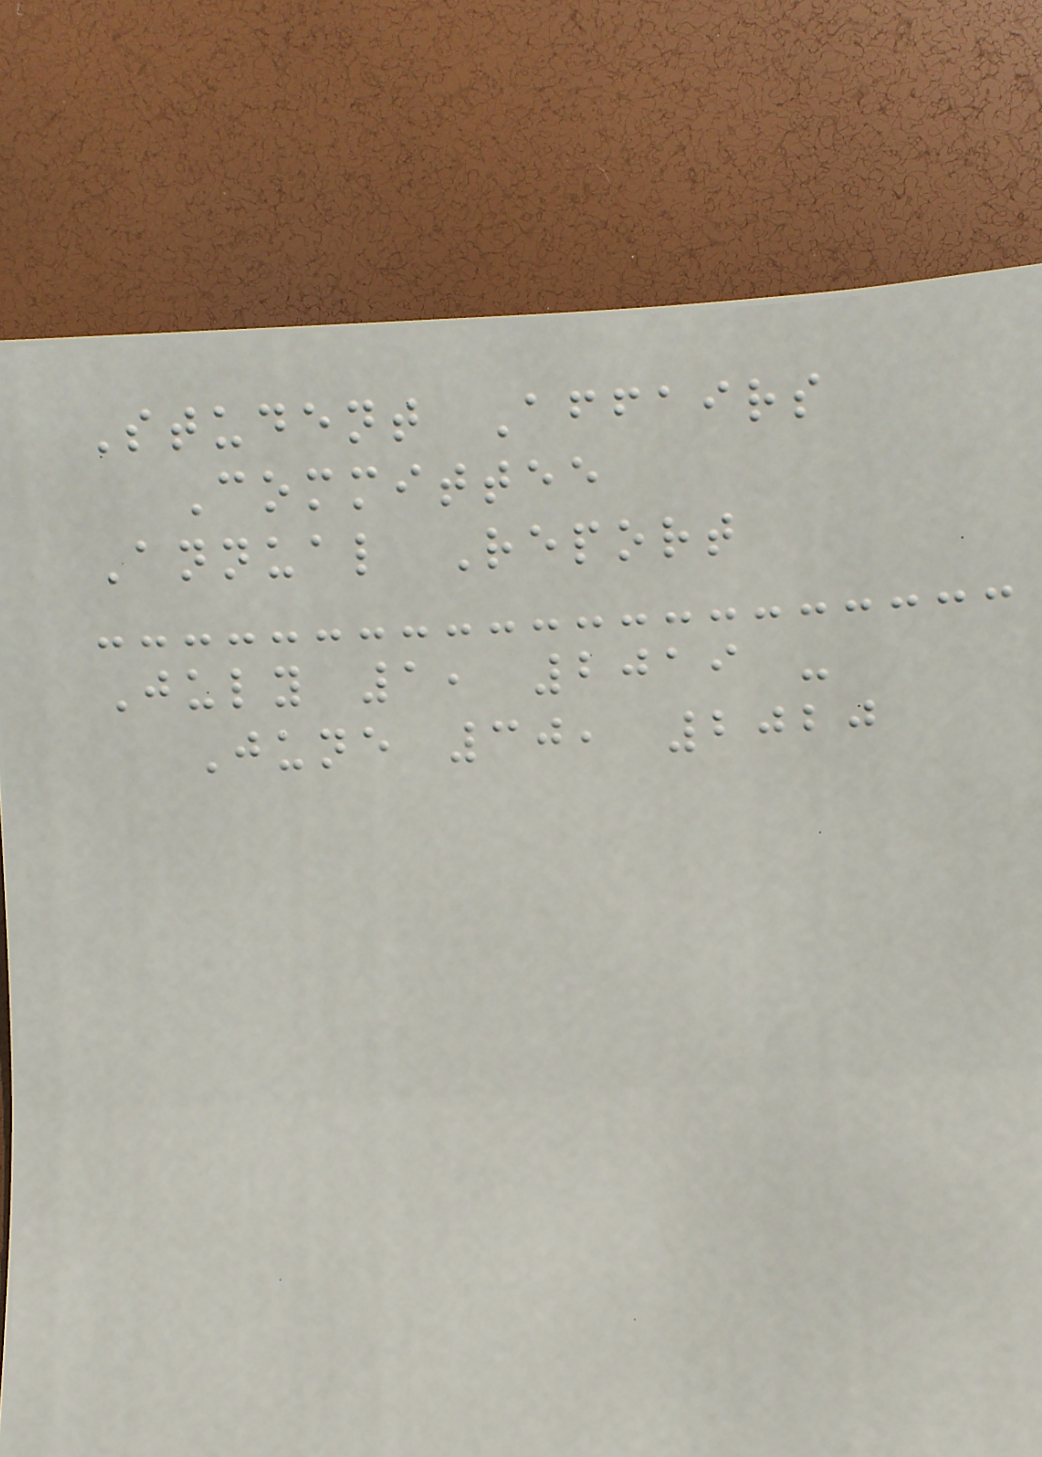Student Affairs
Committee
Annual Report
July 1, 2019 -
June 30, 2020
